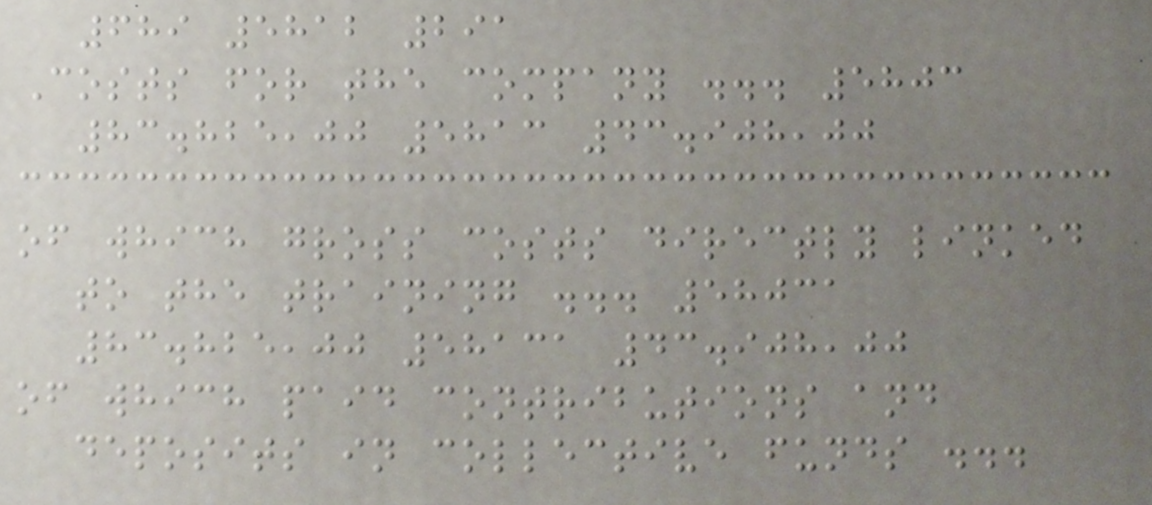689 5812 291
Costs for the company ... 5803
83.825,00 5813 43.908,00
of which gross costs directly linked
to the training ... 58031
83.825,00 58131 43.908,00
of which paid contributions and
deposits in collective funds ...
